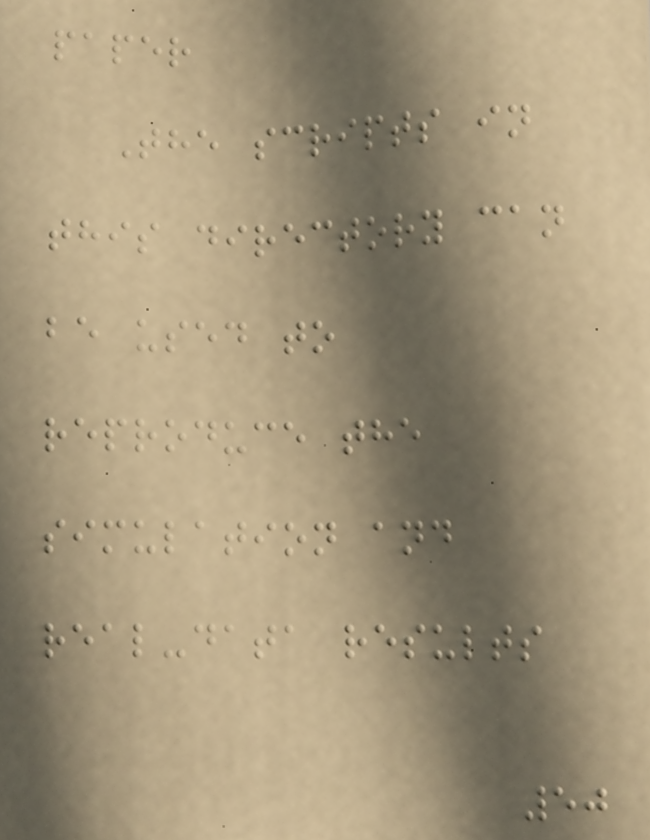paper
The scripts in
this directory can
be used to
reproduce the
simulation and
real-data results
50
